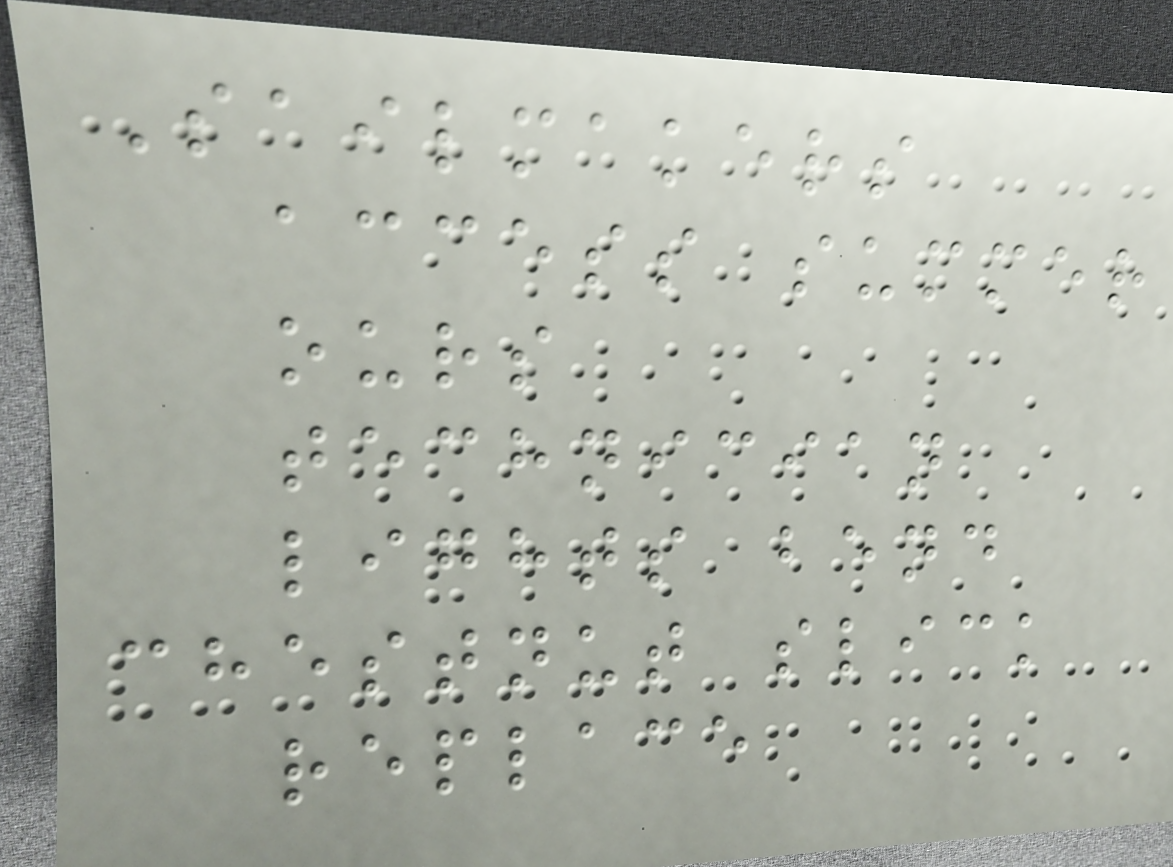Sailmakers
access summer
ours
technician
lights bend
chestnut slick
replace
